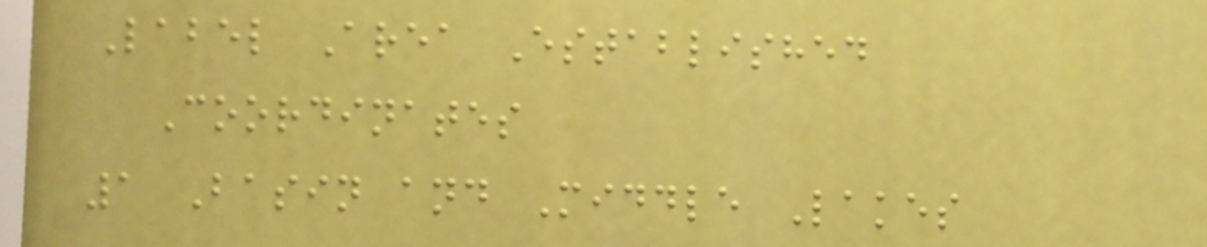Label Area Established
Coordinates
1 Basin and Middle Lakes
